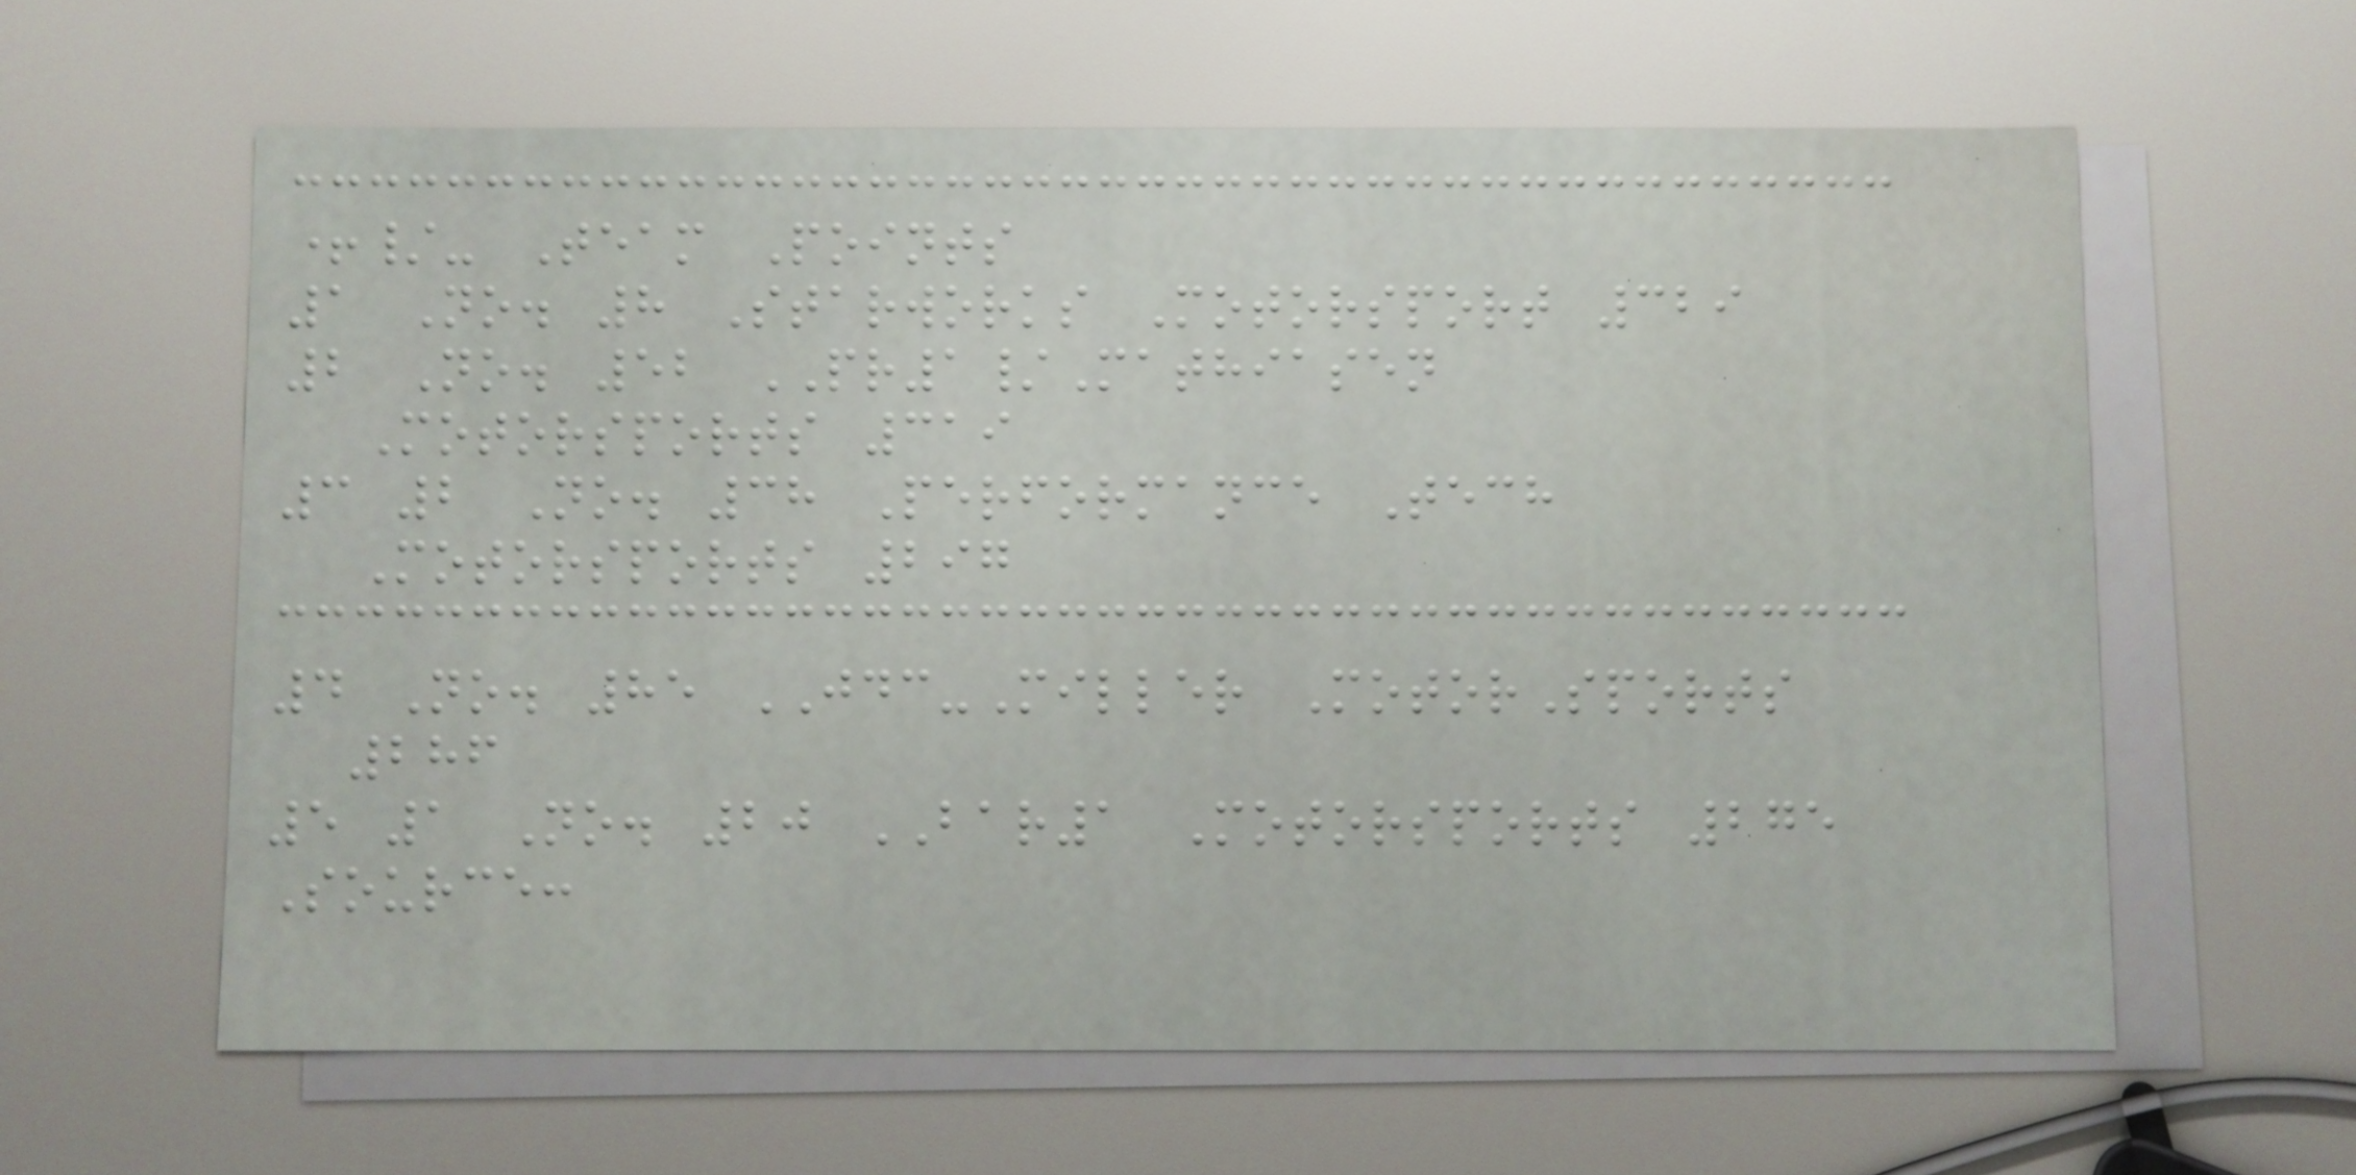+/- Team Points
1 No. 8 Starworks Motorsport 329
2 No. 52 PR1/Mathiasen
Motorsports 319
3 2 No. 38 Performance Tech
Motorsports 297
4 No. 85 JDC-Miller MotorSports
286
5 1 No. 20 BAR1 Motorsports 275
Source:
